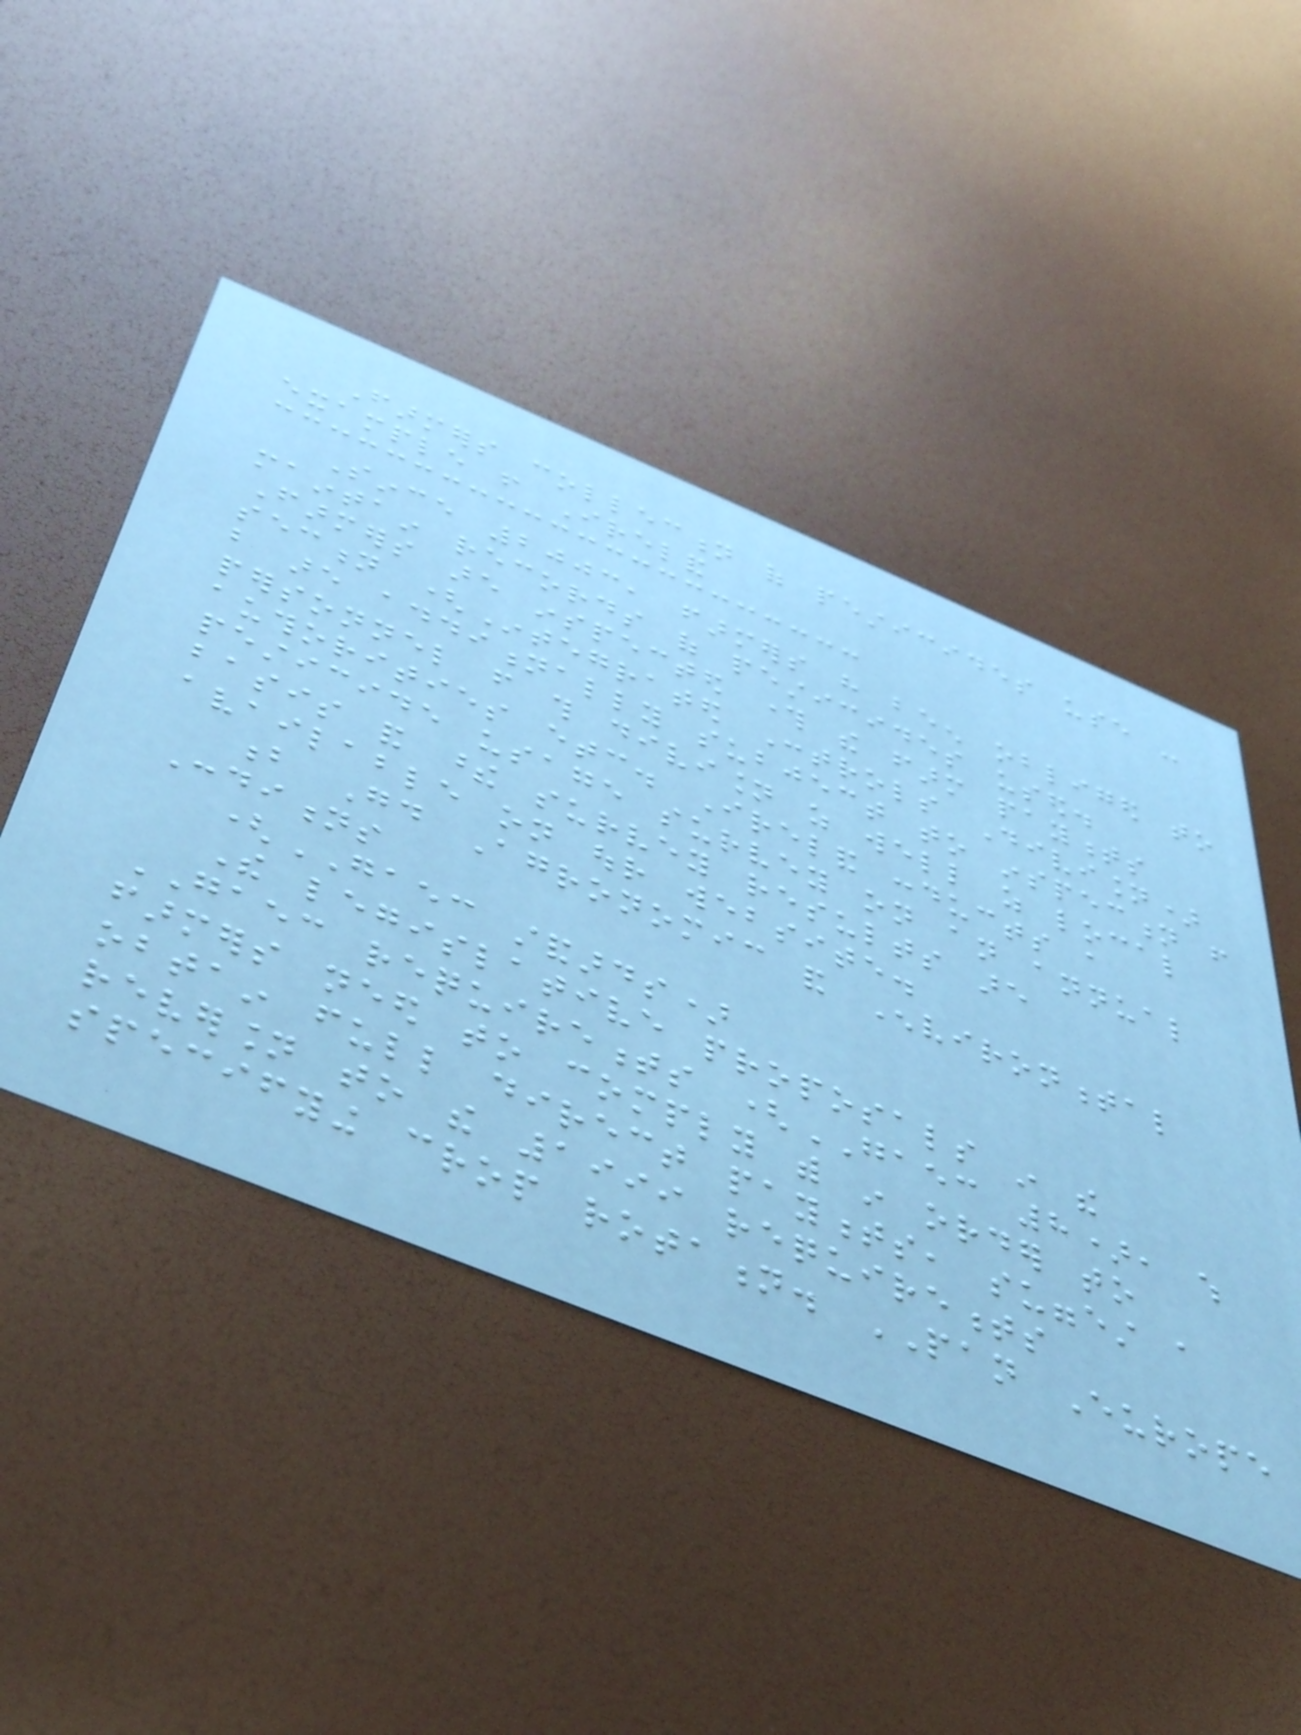Farmers collection of pesticides use -
example from Ireland
Since 2003, farmers have been obliged to
maintain records of pesticides used.
Farmers are inspected through the farm payments
section (Integrated Controls Division)
but are additionally subject to inspection from
personnel from this division as well as local
authorities etc. Ireland conducts a
pesticide usage survey on an annual
basis and these survey results are
available on our website.
b Good Agronomic and Environmental
Conditions
(GAEC standards)
The legislative proposals in the
GAEC requirements (GAEC 8), which
farmers need to comply with in order to
obtain full direct payments, suggest a
reversion to the 1999 requirements
specifying crop rotation. PAN Europe
